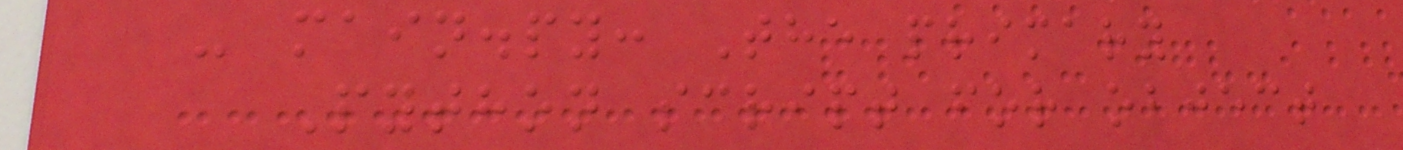- main.py: The primary
Python script for object
